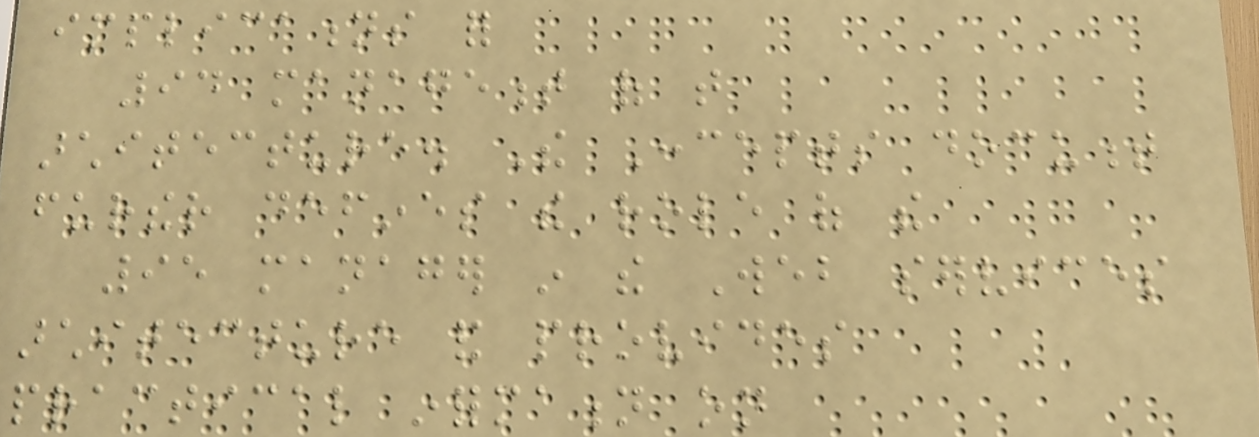implications for
94 management of that
architecture. The Concepts document
further defines the role of the
95 manager in the Web services
architecture and provides
practical information on
